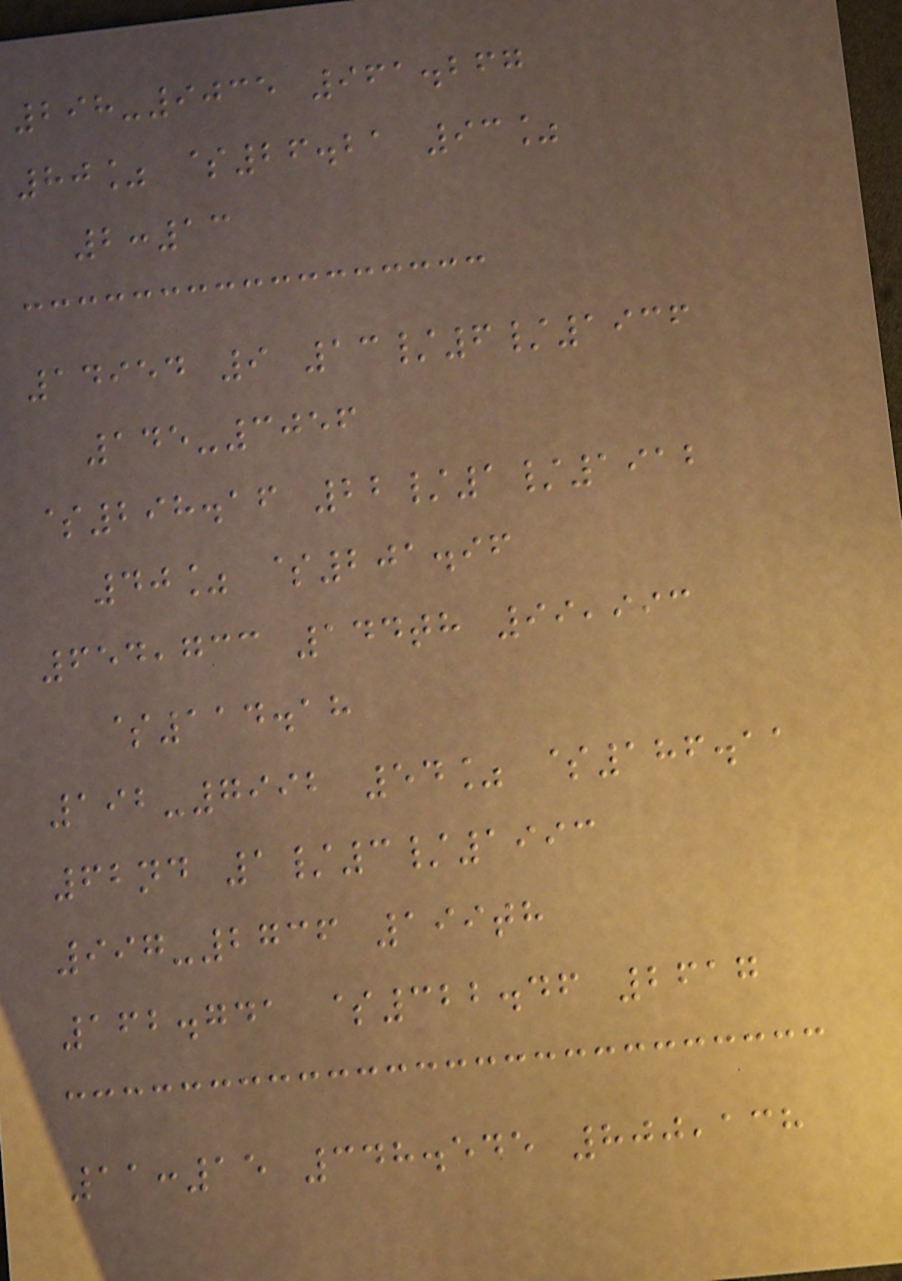298-9035 961.267
80% $26.21 93%
2:13
14954 9 13/6/1936
145-3056
$298.16 22/1/1912
40% $201.96
654,733 144th 99,993
$114.18
192-7992 54% $186.11
62nd 1/3/1993
997-2736 199th
162.741 $322.46 2617
11:15 348.545 800,138
